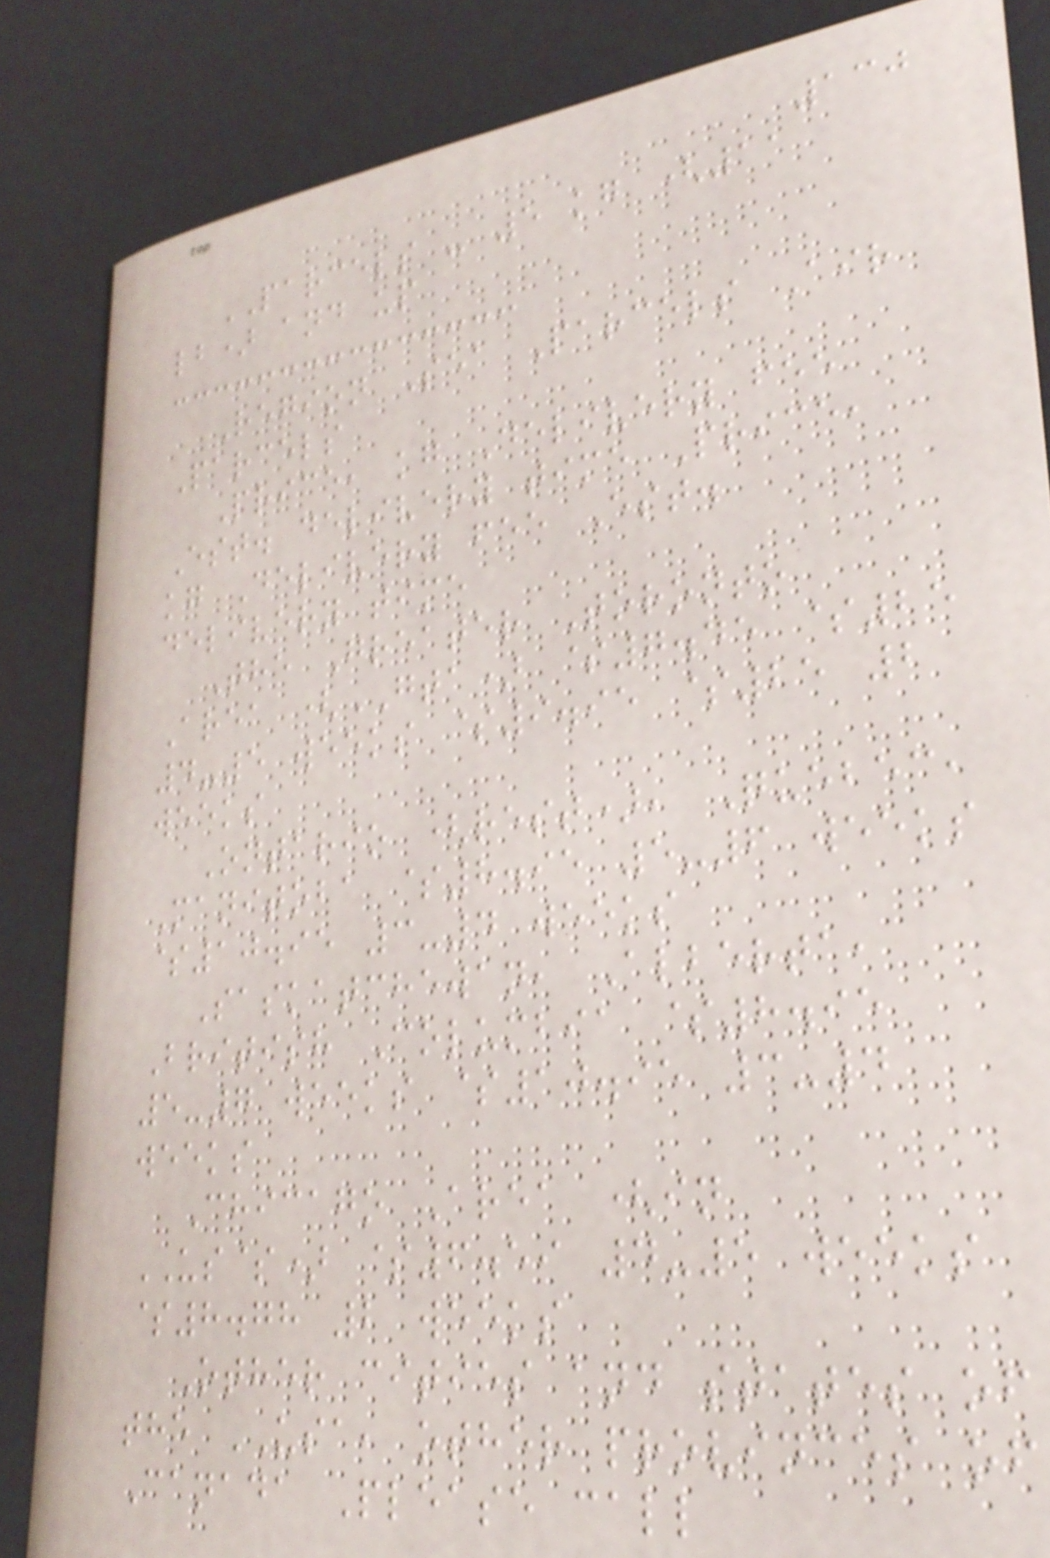130
PARCELS - 5 kg (11
lb) and up
Region Sea Parcels Air
Parcels
Price, kg Delivery fee
Est. delivery time Price,
kg Delivery fee Est.
delivery time
The Greater Toronto
Area (GTA) $7.45 $25
4-5 weeks $9.95 $25 2
weeks
Ontario (rest), Quebec,
Manitoba $8.95 5-6 weeks
$10.95 3-4 weeks
Saskatchewan, Alberta,
British Columbia $8.95
5-7 weeks $10.95 3-4
weeks
Chicago Area (in
US$) $6.59 4-5 weeks
$8.78 2 weeks
Other cities and states of
the USA, other provinces of
Canada Please call
